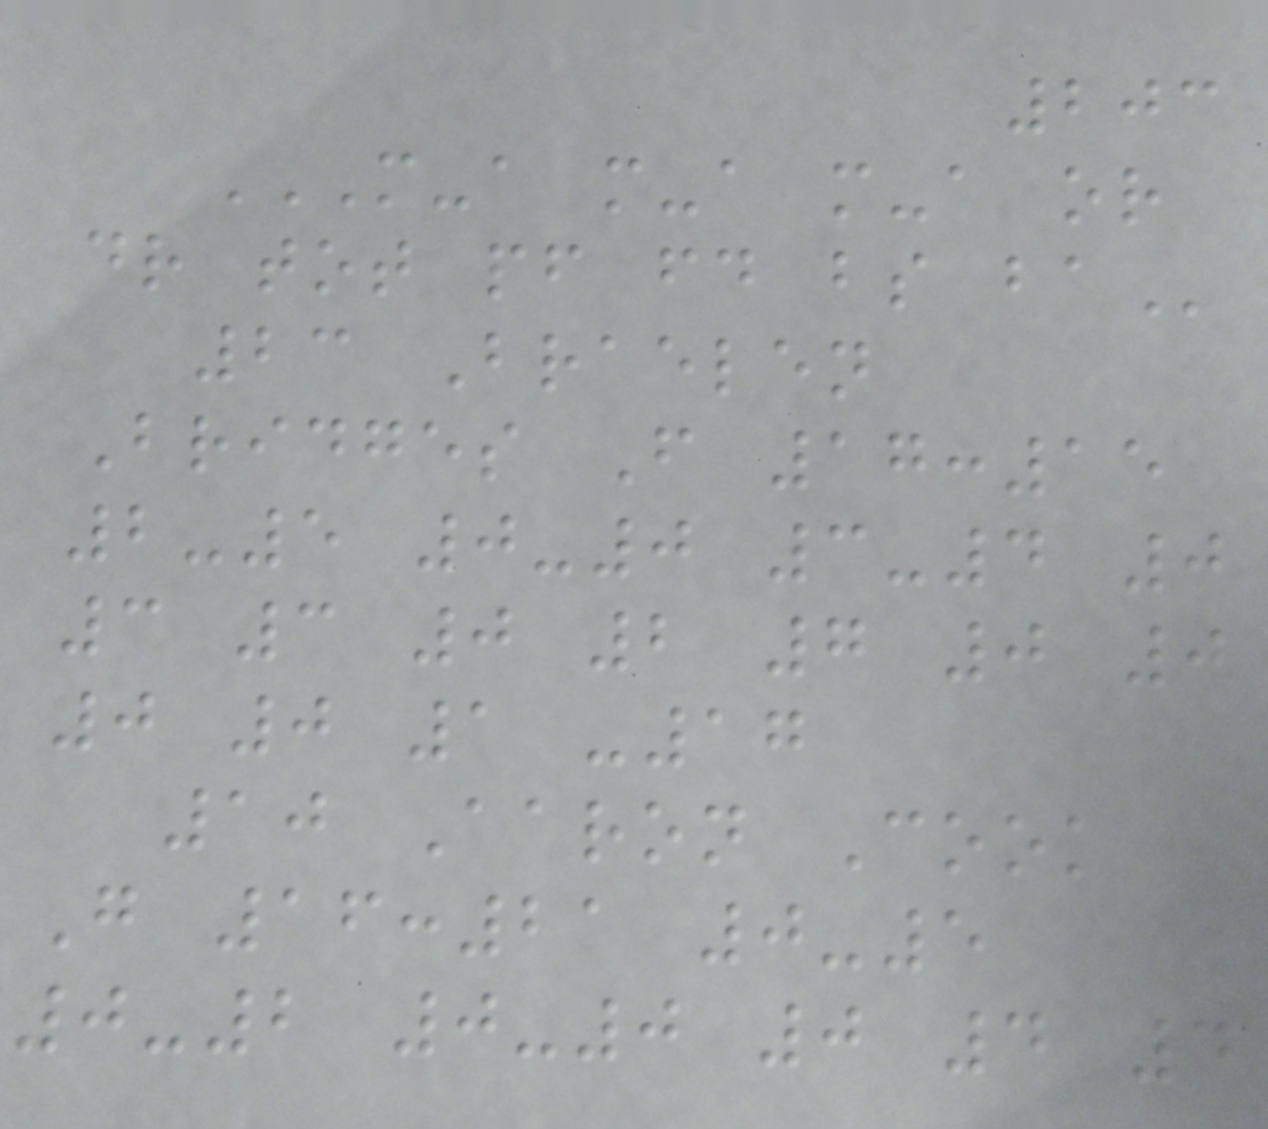203
M-A M-A M-A OR
DR TOT PF FD BS BA
23 Braelen
Bridges F 17:15
2-5 0-0 3-4 0
3 3 0 2 7 0 0
0 0 1 -17
10 Aaron Cook
G 16:21 0-5
0-2 0-0 0 4 4
